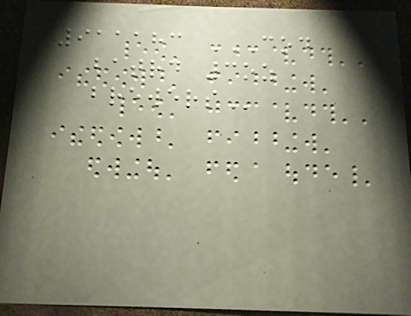911183 COD
BATRD 3OZ
BREWERS
